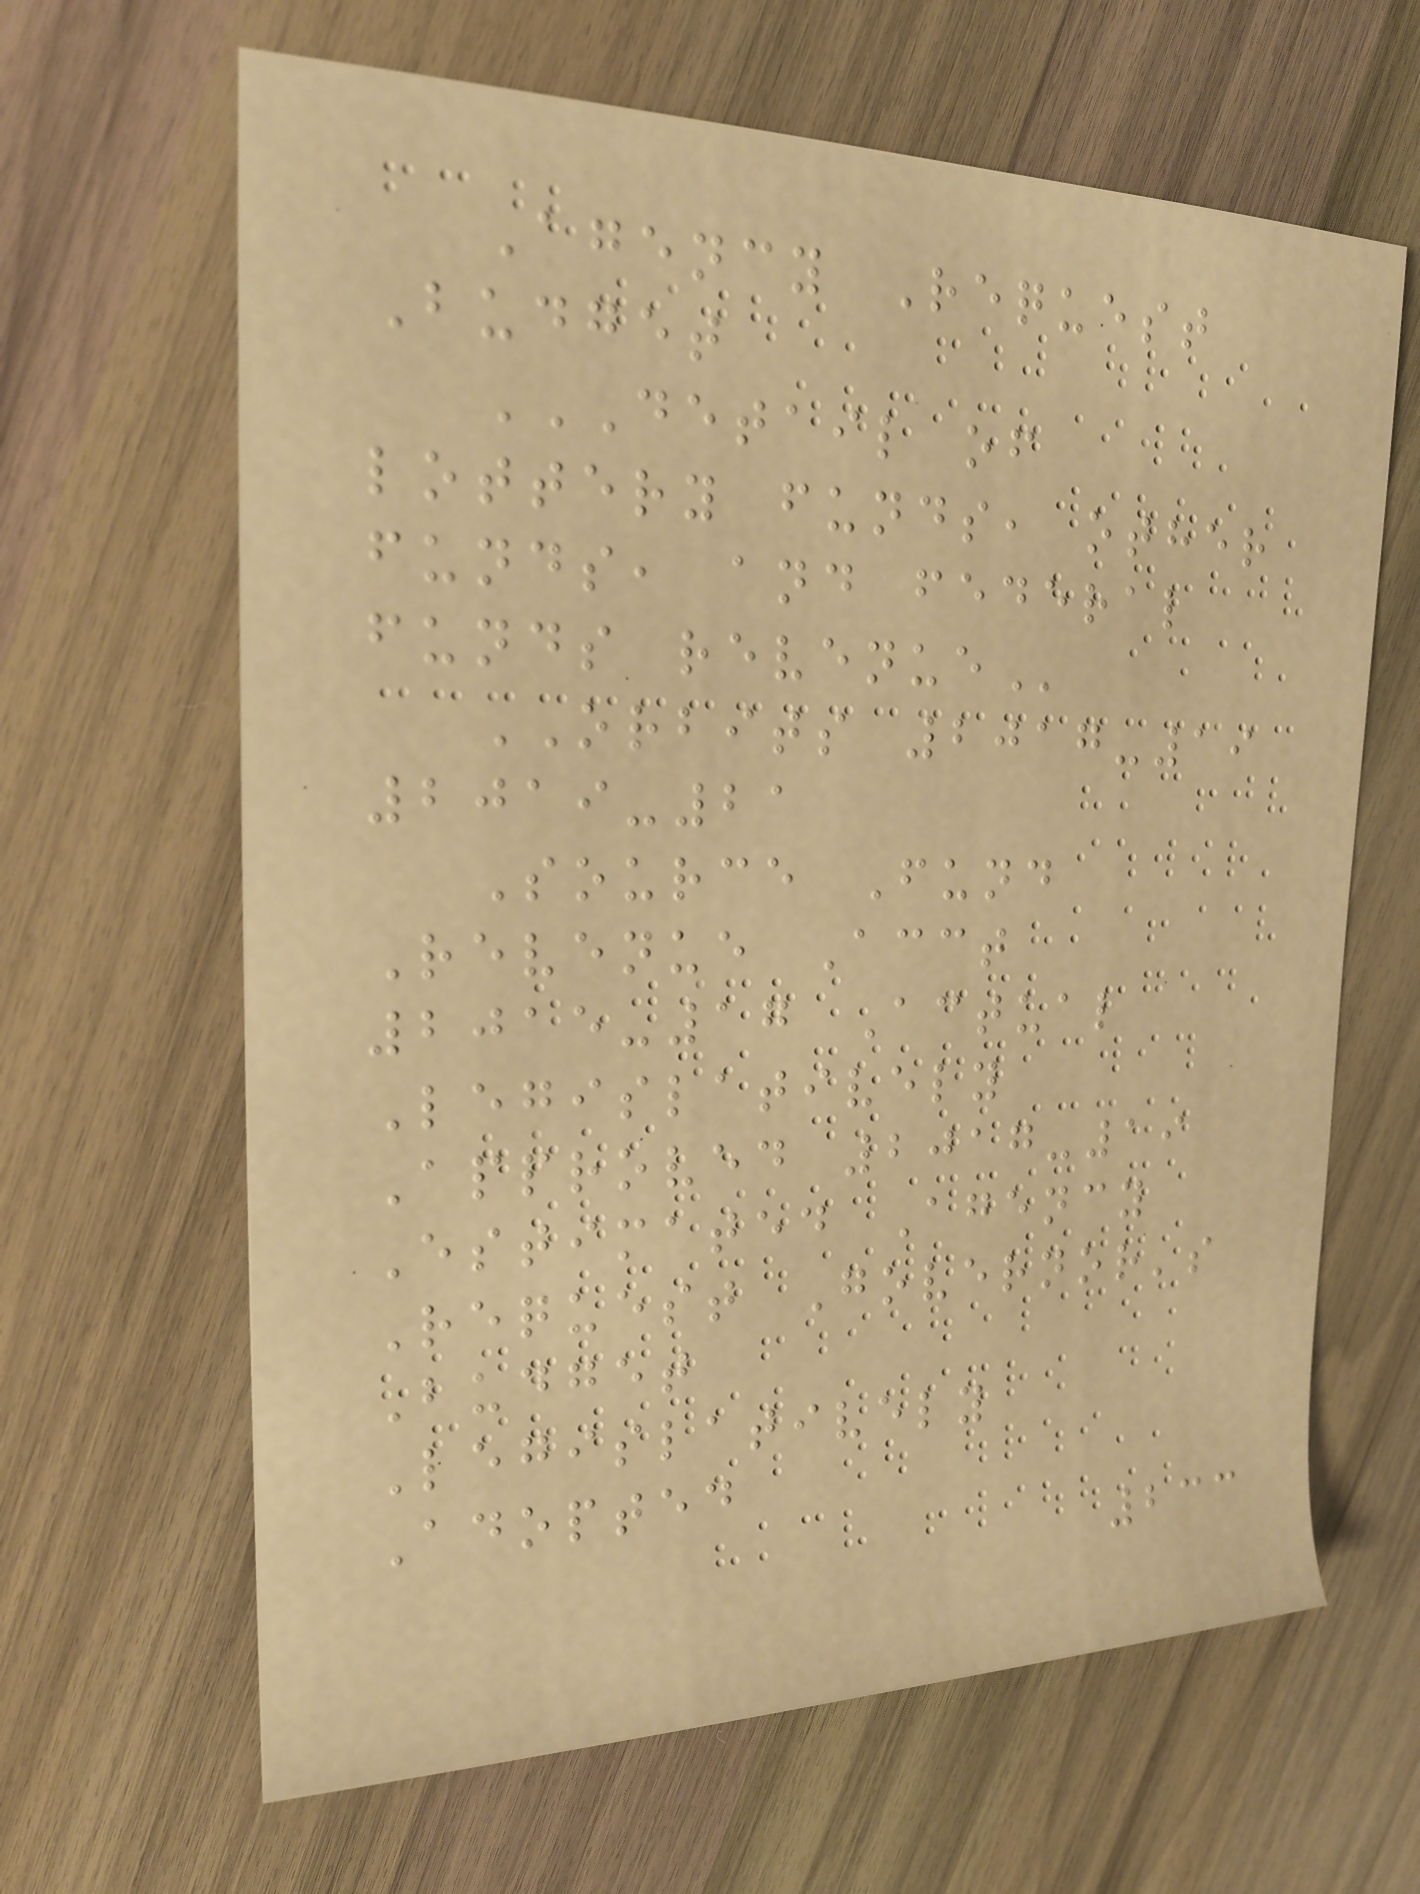Agency Request
Budget
DETAIL OF
LOTTERY FUNDS, OTHER
FUNDS, AND FEDERAL
FUNDS REVENUE
ORBITS 2017-19
2019-21
Source Fund
Revenue Acct
2015-17 Actual
Legislatively
Approved 2017-19
Estimated Agency
Request Governor's
Budget
Legislatively
Adopted
233
